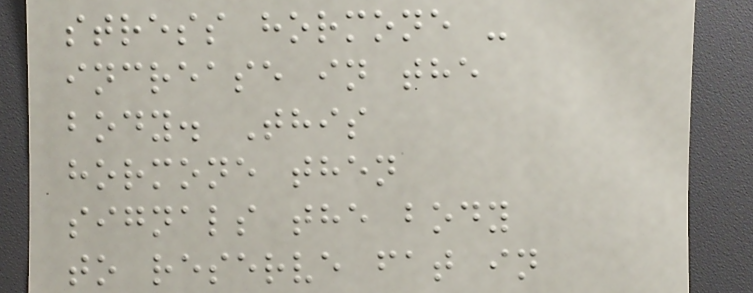stress hormone -
increase in the
body. This
hormone then
signals the body
to reserve fat in
